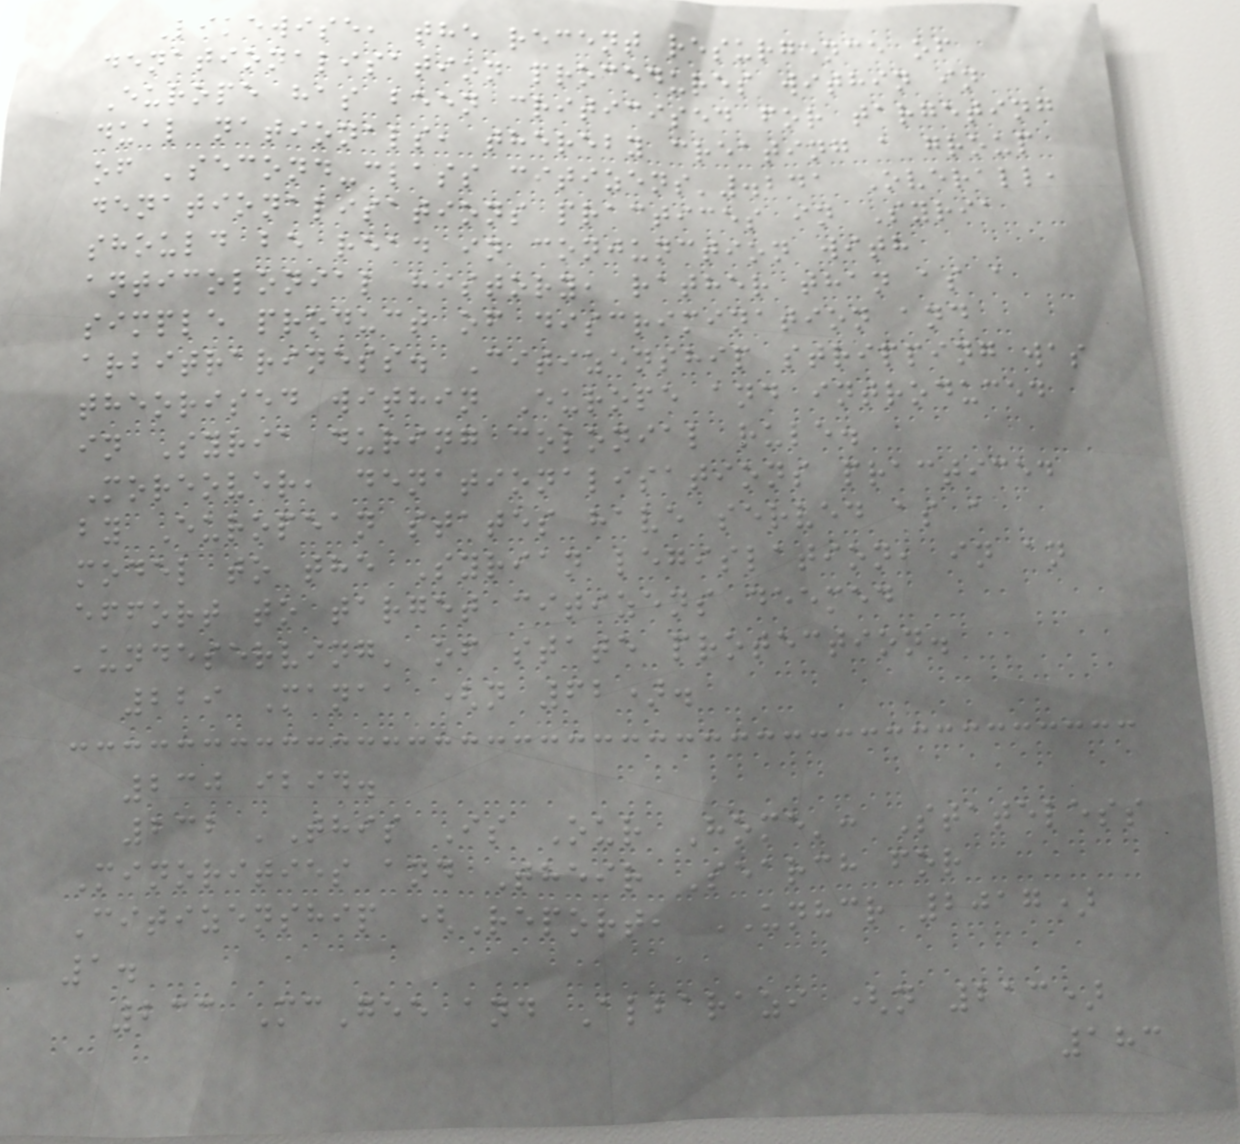Likewise, the recent resurgence of
denationalisation procedures within in
Europe has been criticised for targeting
dual nationals, thereby creating a group
of 'second-class citizens'.241 Overall,
denationalisations practices in Syria
should be read in conjunction with
anticolonial history, rather than as a
simple product of discrimination and
arbitrariness. Citizenship stripping was
theorised within Europe and introduced
in Syria during colonial rule.
Moreover, denationalisations practiced
by European states have served as a
model to the Syrian legislation, in an
effort to target citizens deemed
'undeserving' of state protection.
229 Manaa (n 62).
230 ibid.
232 'This Is Our Home': Stateless
Minorities and Their Search for
Citizenship (Report, UNHCR 2017)
1.
233 McGee and Albarazi (n 213)
183
